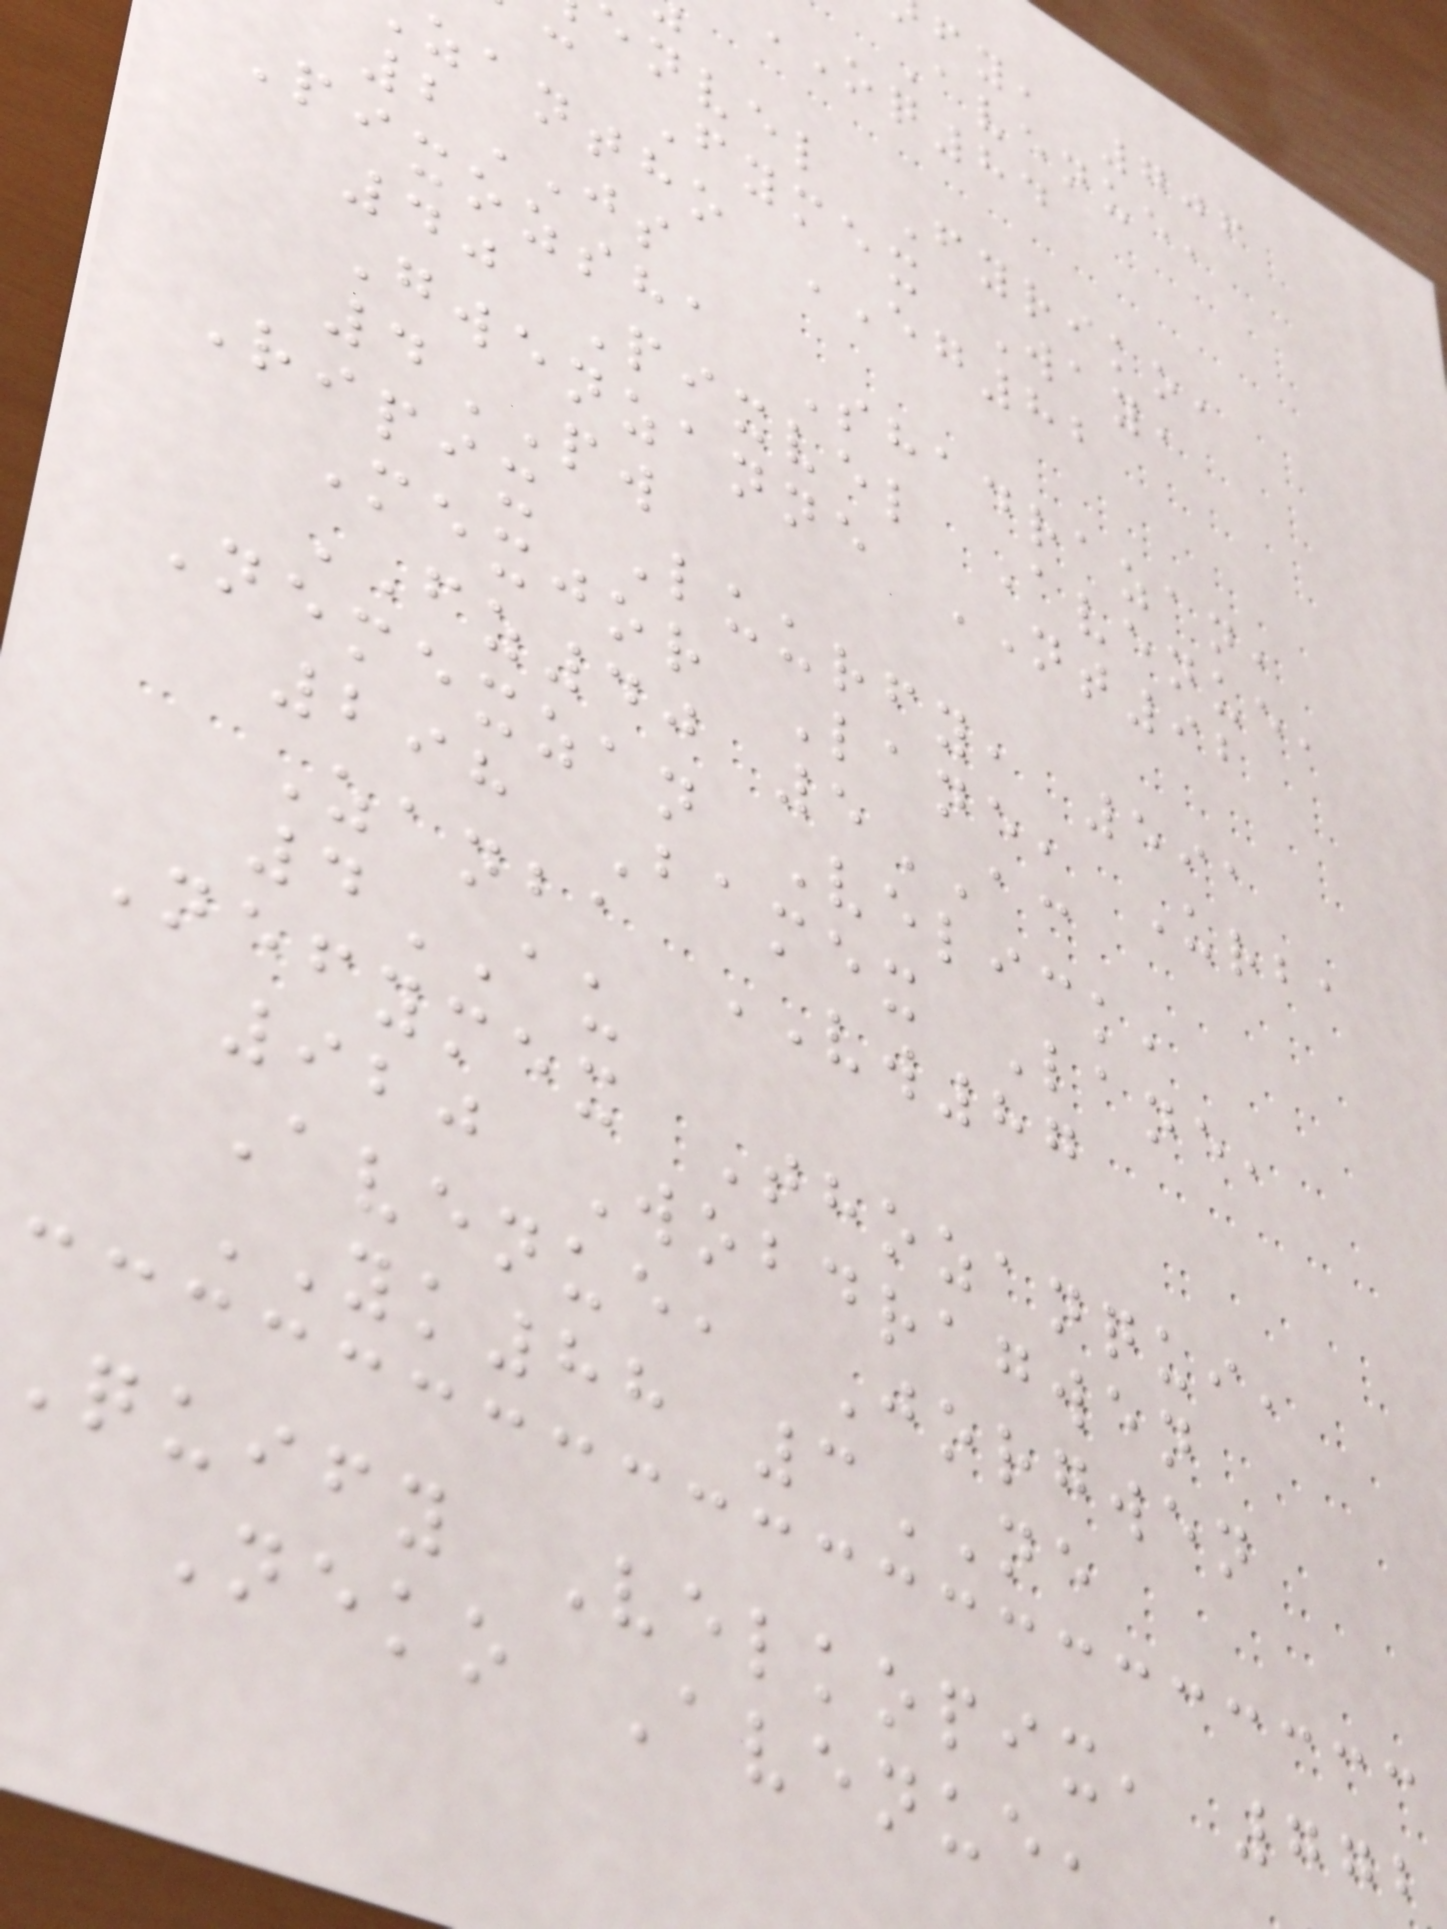fy, 706
Avenue,
oq84
envel Fyriko,
c Fymex Way,
zantho EG82
2JS
Pixozsha Shadrazan,
40 Pixvel Avenue,
Gwenzanne NT92
4PW
Ripix Luurfy, 591
Mexjor Lane, Urba
FZ40 5AC
Nemexzan Velick,
298 Bamex Lane,
Zanba VW87
4AU
Nefymex Thozanqui,
920 Wobdragwen
Avenue, Jorgwen
YK88 3NE
quify Velkopix, 772
Neko Avenue,
